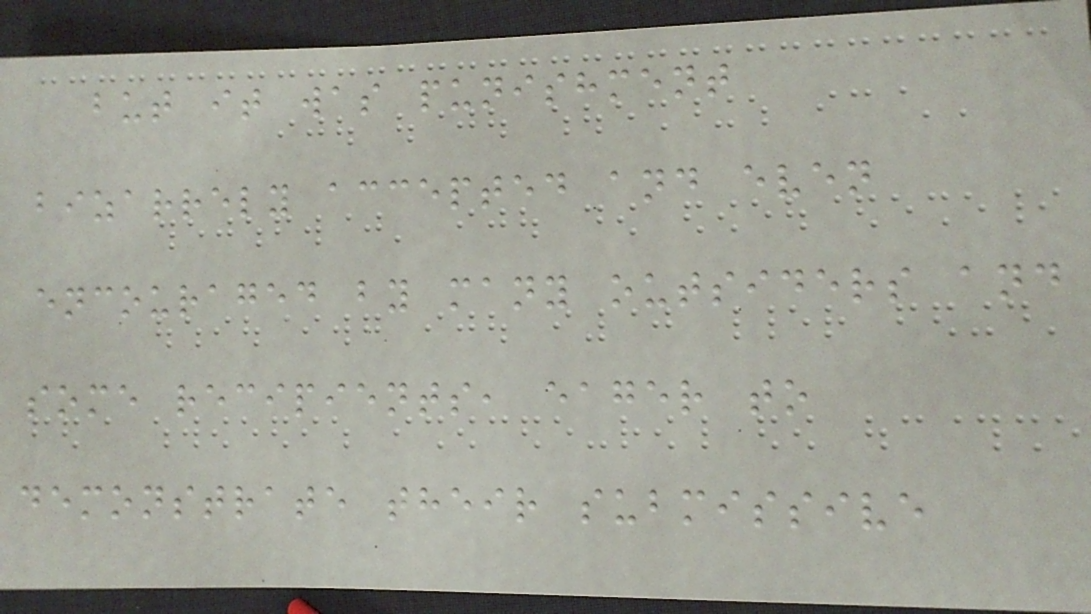but it was punishment
bizarrely accepted and even
encouraged by many outsiders and
some recipients, eager to
demonstrate their submissive
